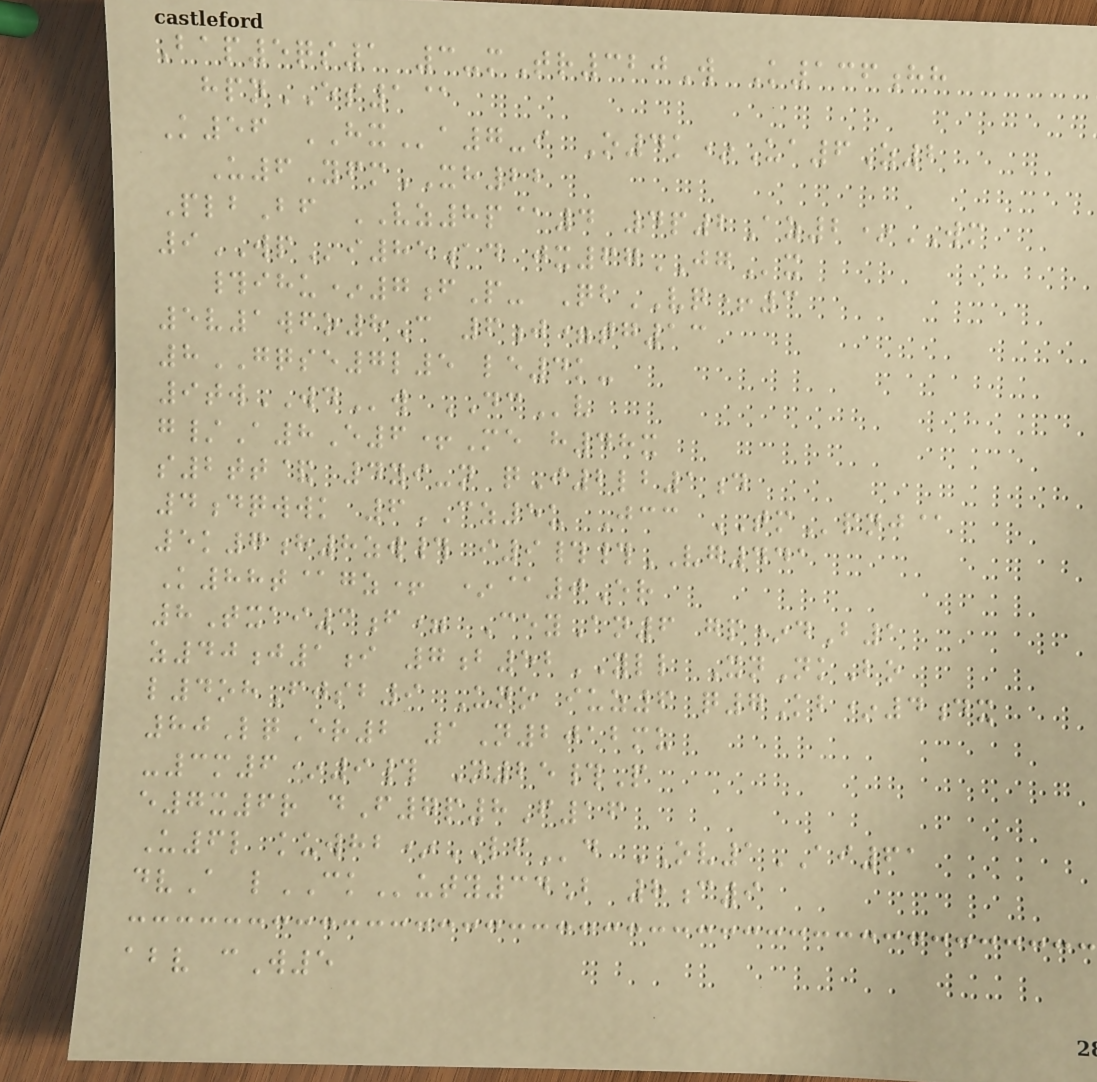Bap5qs1 3-mTr320W K136hh
hpnES1@
K56 HXa7-i O4k*Ua6Z2
U6YfmXH22
PlbBf VZ8p@4 4p2Az2*WM
9WPi85ad jx67JGx
#ihu*7fP- QbVQ+3
5v1wfo8C 6j=tg13
8GQSE7l5 le4k-
9twWDw DCv
g/A8E6+Me h48x
s2tt& 4yi-n qI2lb1d
4dqwwk 6CZ5u Jcc TMpnj@
5k7h8zw# i9##VG441
K88t@gz+ *@0Er
8Txai3f= CeyAn6 gp*dB1
z40j1i 7b52YLL XnNkBo
l4ohFjsb9 Uno iuz6 q7Kb*4dx
80LqEr2 1N2012mu
-3m6*9# N25#P
e7x6r dF7p8F16
U6l kuwhb*LFd OV1AI61
dvA lCKuty34B 8c9
abv cW5
